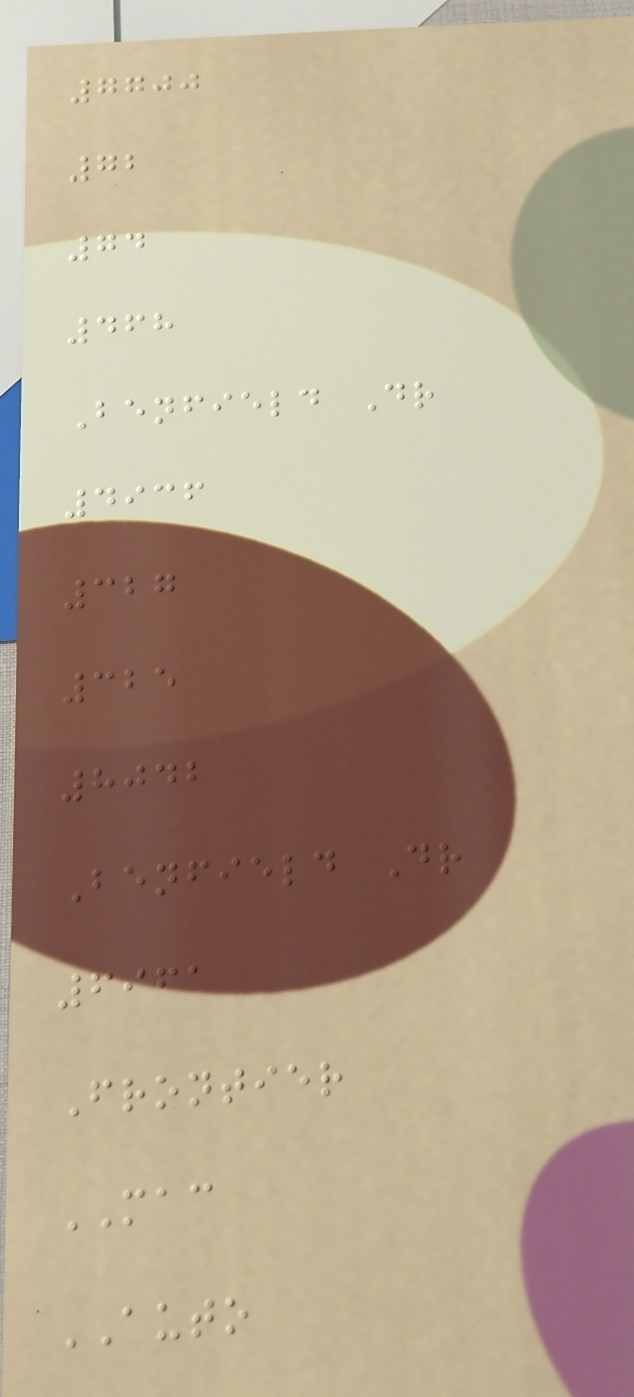7700
72
74
468
Benfield Dr
4936
327
325
8042
Benfield Dr
6961
Frontier
MAC
AUTO
